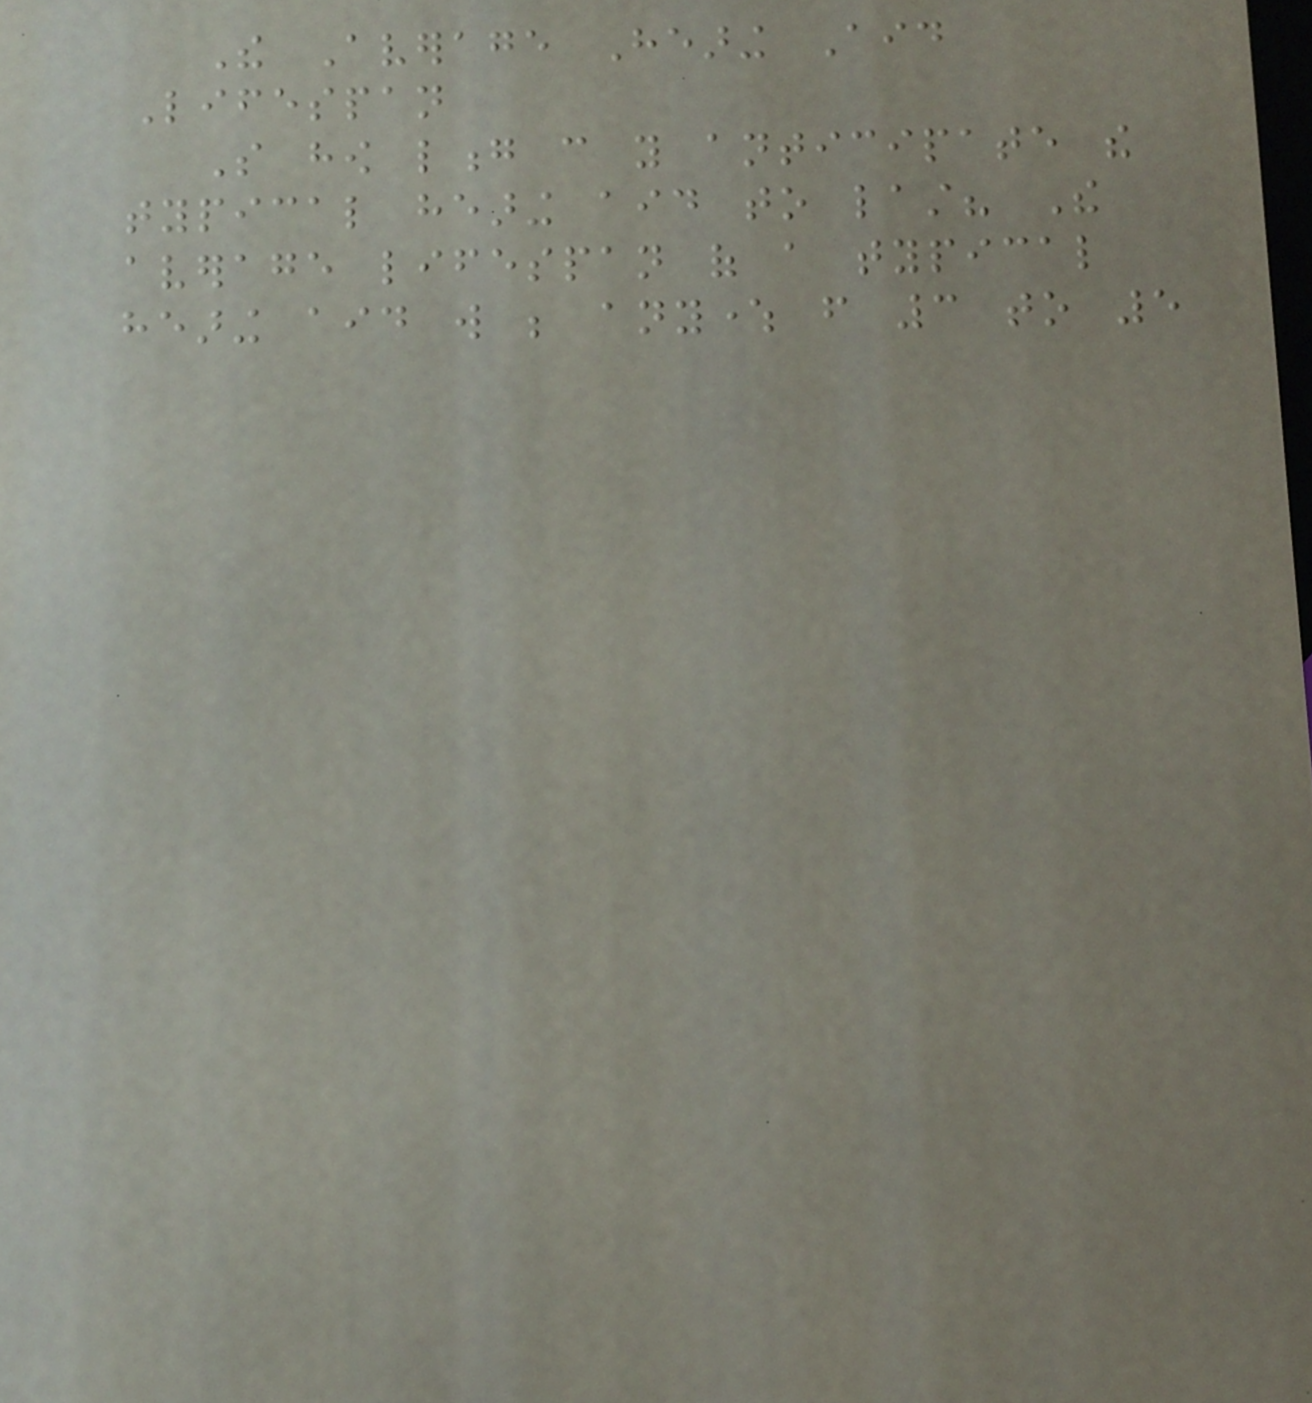The Average Hearing Aid
Lifespan
So how long can you anticipate the
typical hearing aid to last? The
average lifespan of a typical
hearing aid will be anywhere from 3 to 5
